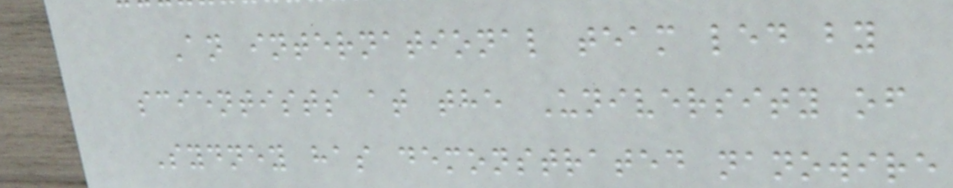An international team led by
scientists at the University of
Sydney has demonstrated nanowire
